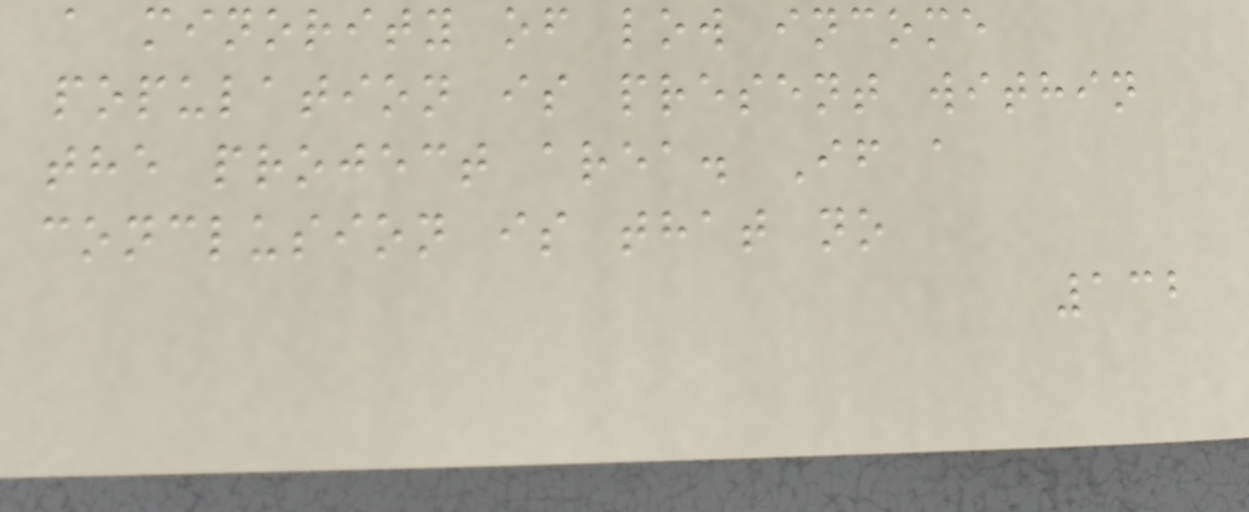a minority of low income
population is present within
the project area. If a
conclusion is that no
132
